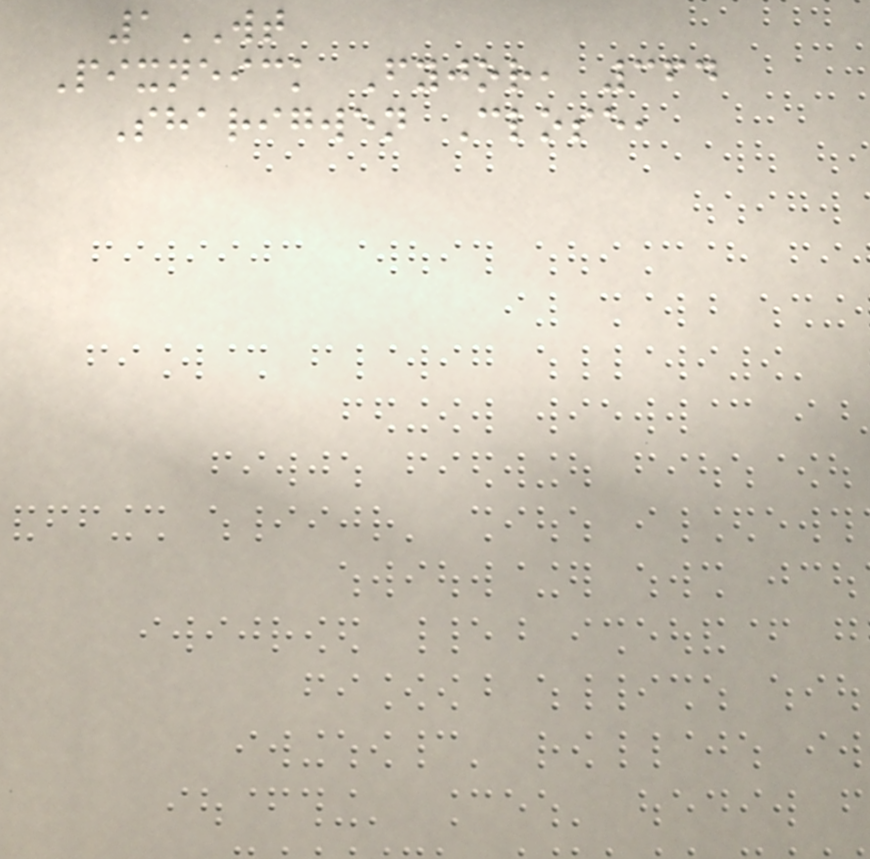1WT
Pixneick Fyjor, 364
Sharigwen Close,
